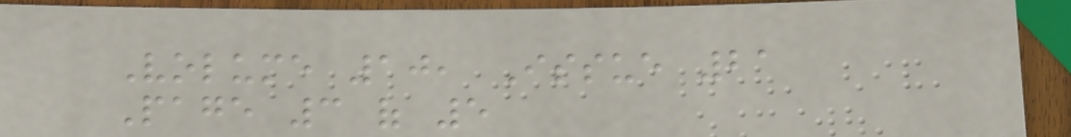Volume 10, Issue 21
Page 3 of 5
